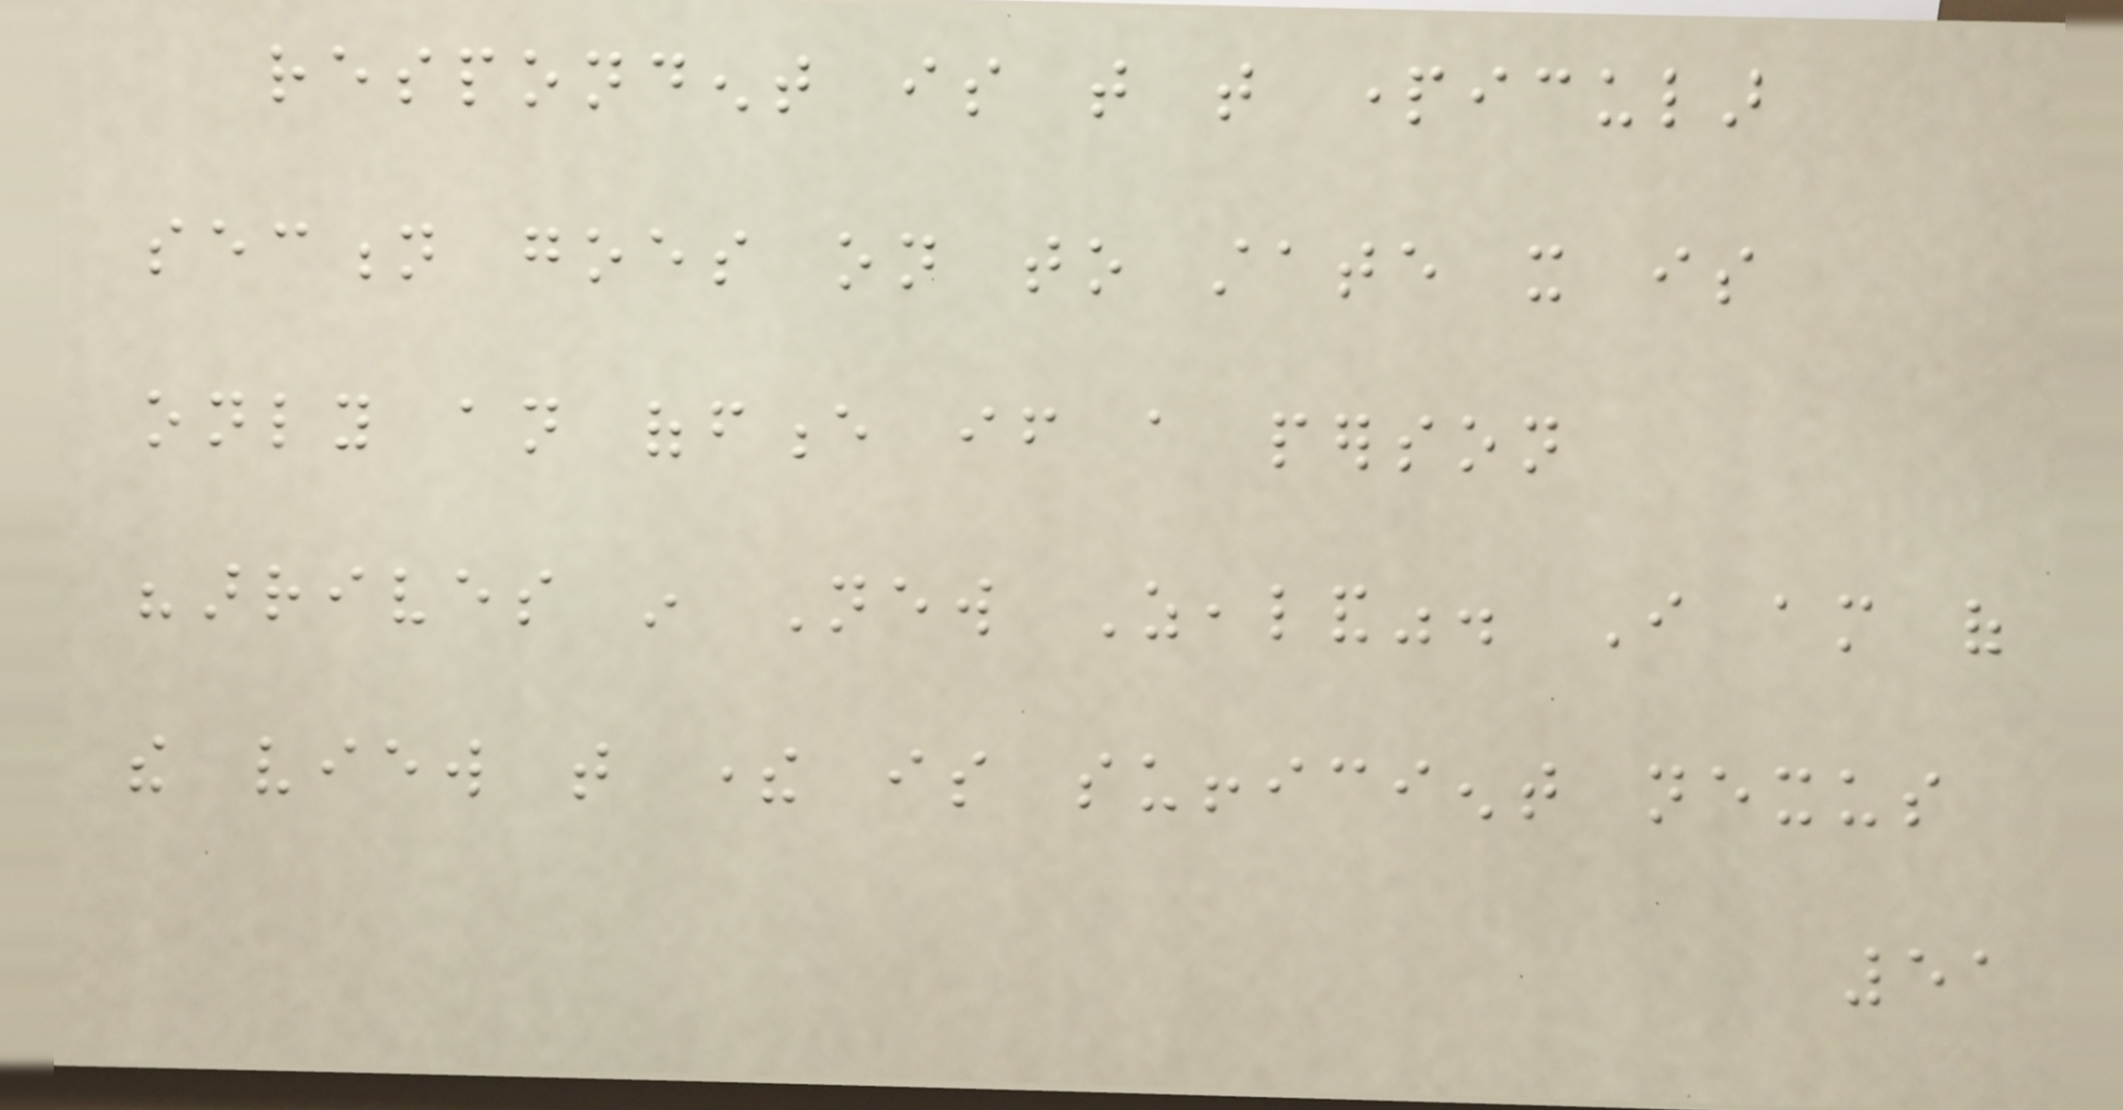respondent is that that particular
section goes on to state it is
only an offence if a person
"arrives in New Zealand". I am of
the view that there is sufficient nexus
51
